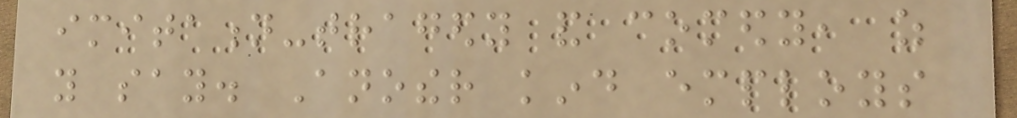imitation-tragedy and comedy, as
you say. Another kind employs
